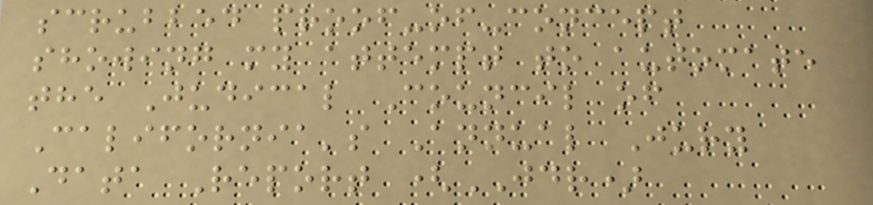scrubbed proof-of-concept
showing my attempt to automate
the Judical Council of
California's Annual Jury
Data Report (JDR)
